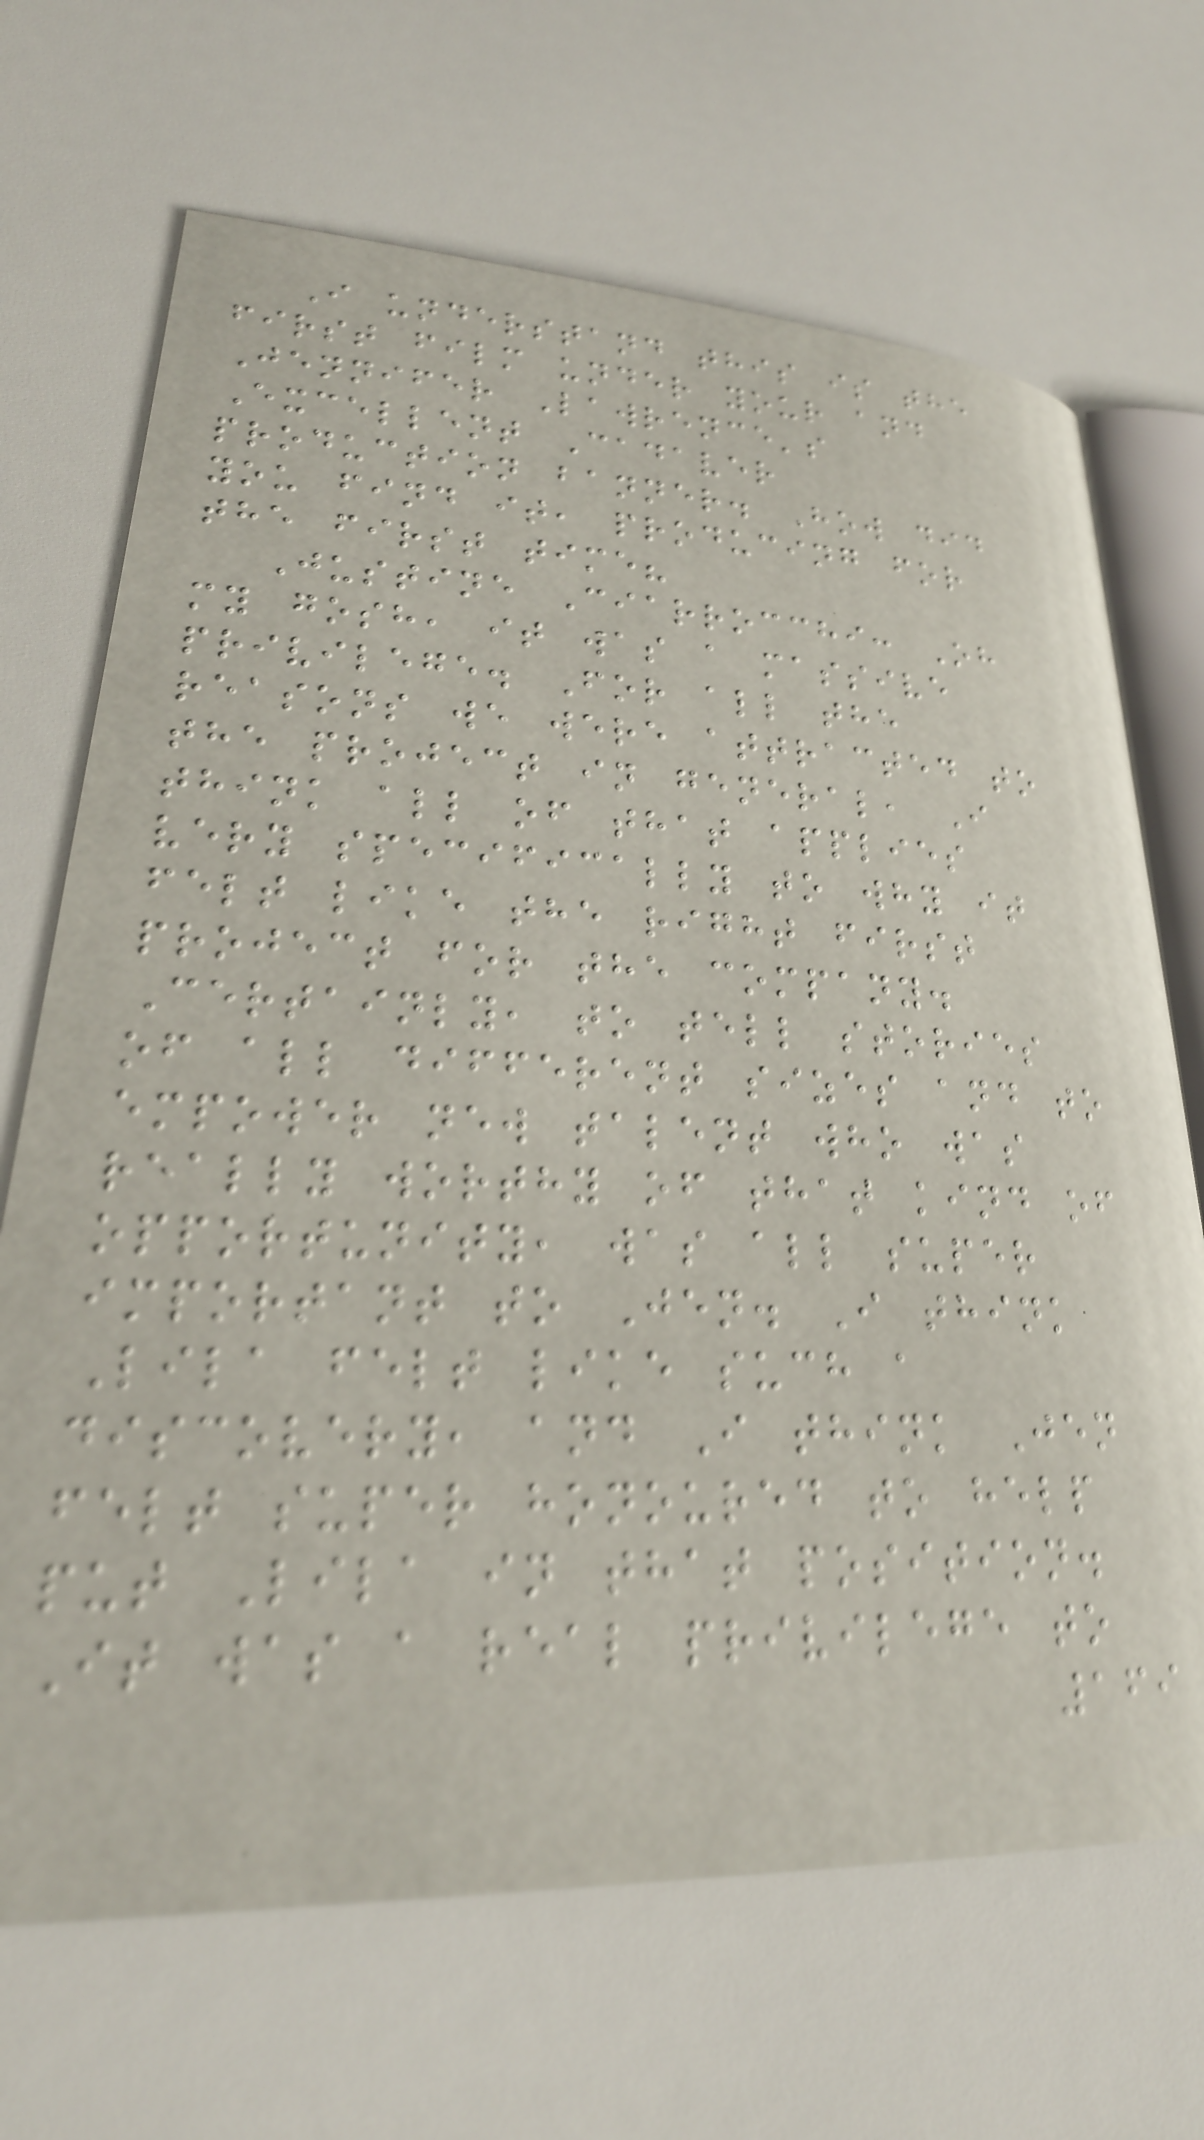I understand this is the
first film under your and
Jennifer Lawrence's
Excellent Cadaver
production banner. How did
you find it, producing for
the first time?
Justine Ciarrocchi: Oh
my gosh, it was a massive
privilege. For all the
reasons we were attracted to
the project in general, I
think all of that applies
very specifically to why it
felt like the right first
project for the company.
Certainly, to tell stories
of all different sizes and to
empower new talent who was
really worthy of that kind of
opportunity, was all super
important to Jen. I think
Lila felt like such a
discovery, and I think Jen
felt super honoured to help
put Lila in that position.
It was a real privilege to
169
